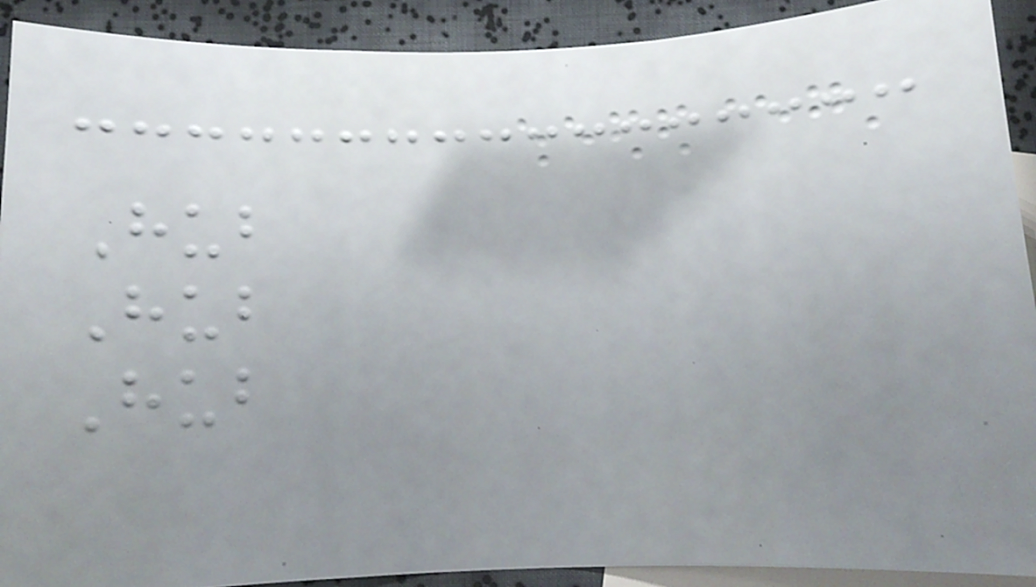Hub
Hub
Hub
